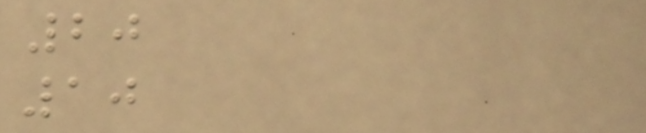20
10
